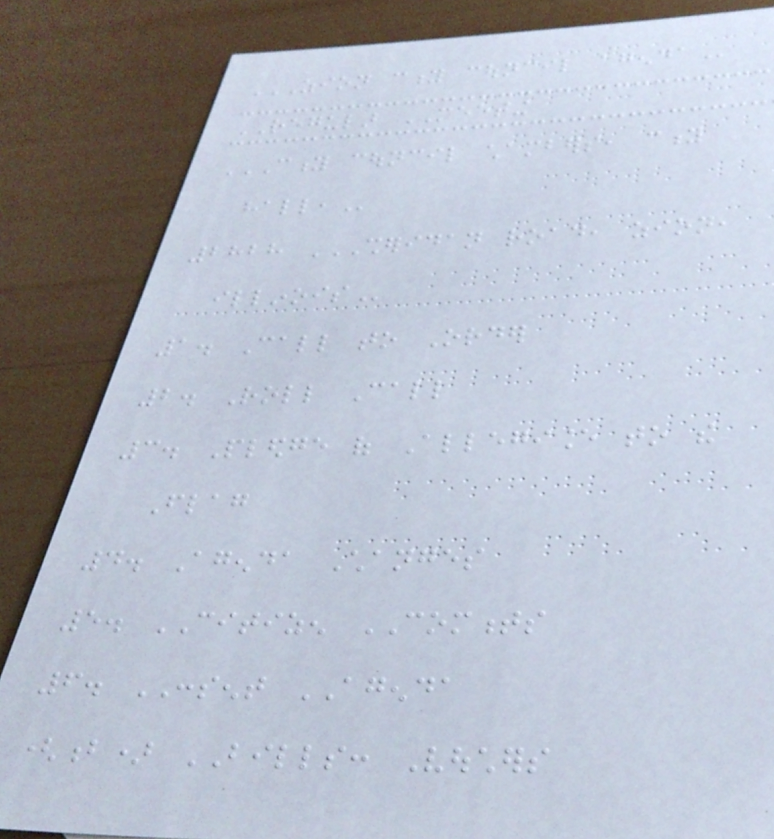ZION CITY COUNCIL AGENDA
REGULAR MEETING
CITY COUNCIL CHAMBERS, CITY
HALL,
2828 SHERIDAN ROAD, ZION,
ILLINOIS
1. Call to Order
2. Roll Call
3. Pledge of Allegiance to the
Flag
4. Agenda Changes
5. CITIZEN COMMENTS
6. CONSENT AGENDA
(b) BILLS: Vouchers
